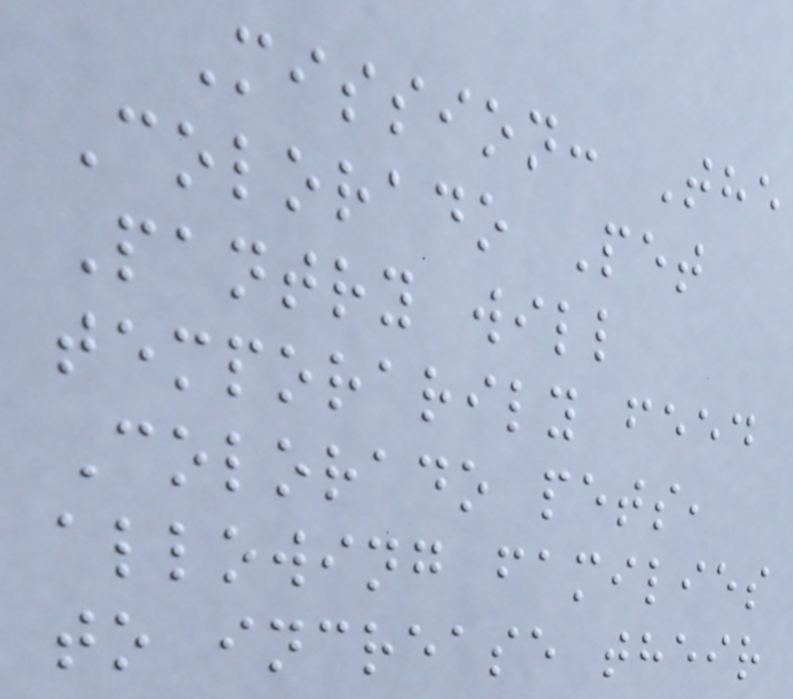Mission: The
Colorado Pet
Pantry will
temporarily feed
Colorado pets,
allowing families
to increase their
